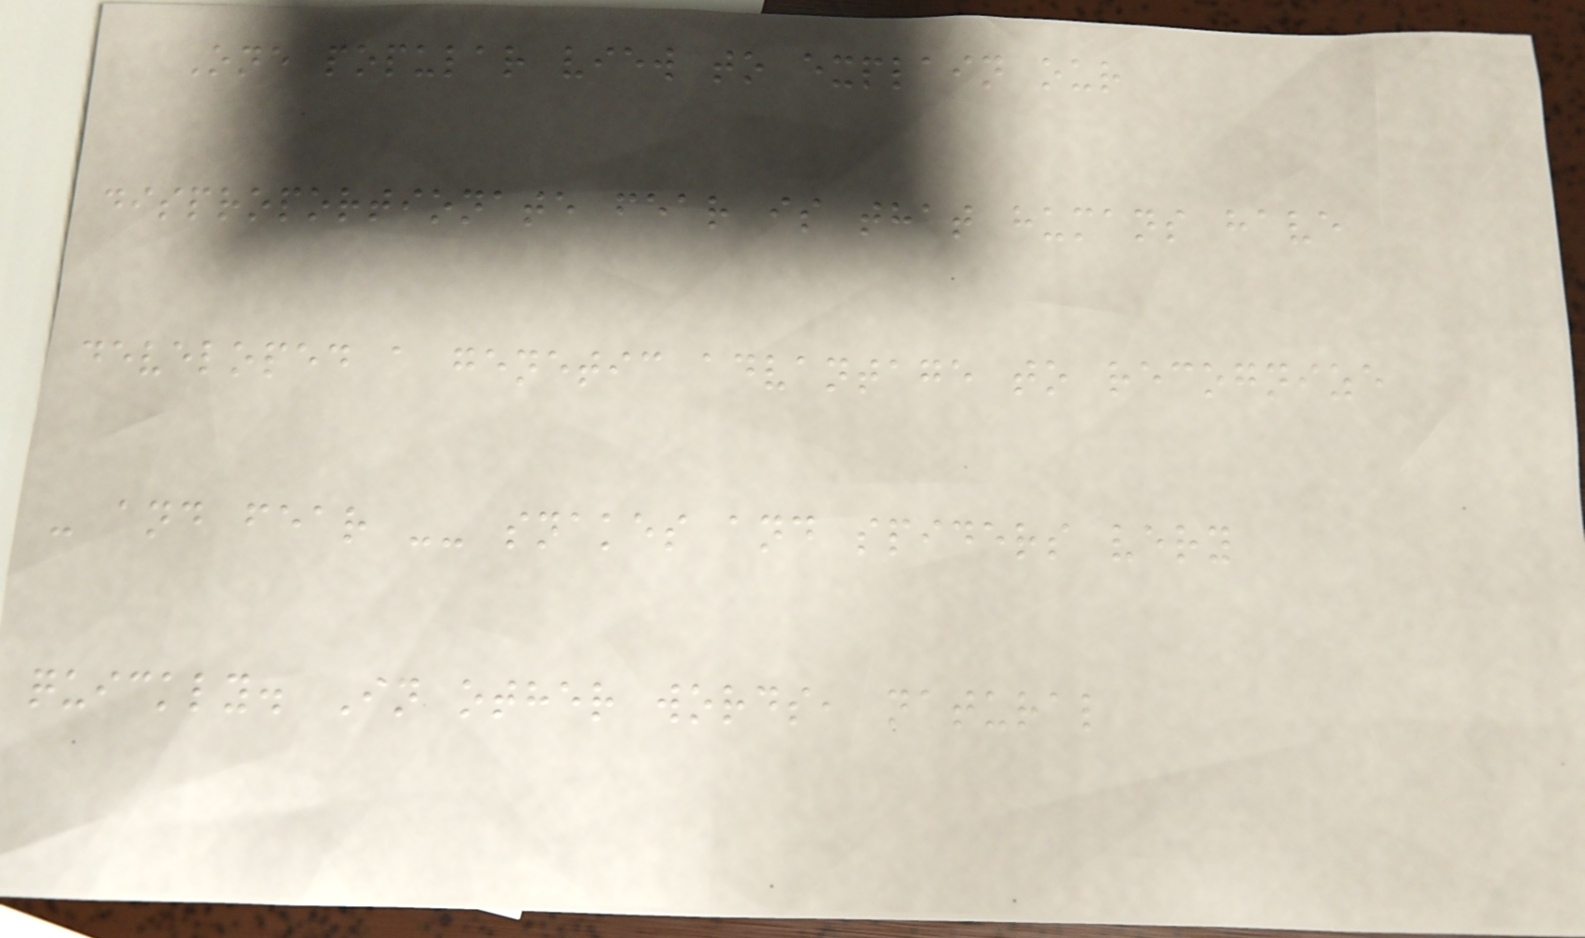One popular view to explain our
disproportionate fear is that humans have
developed a genetic advantage to recognize
- and fear -- snakes and spiders very
quickly. In other words, natural
